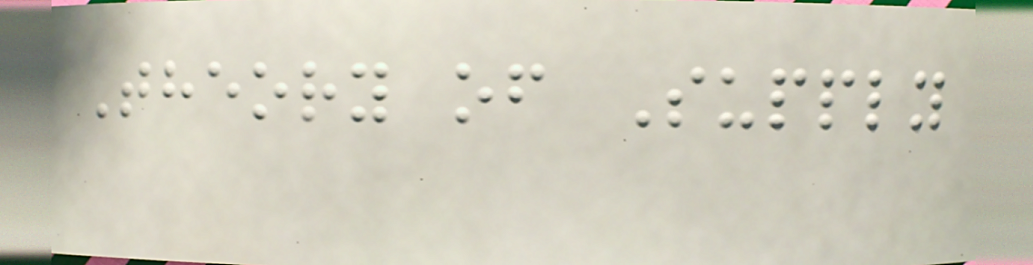Theory of Supply
